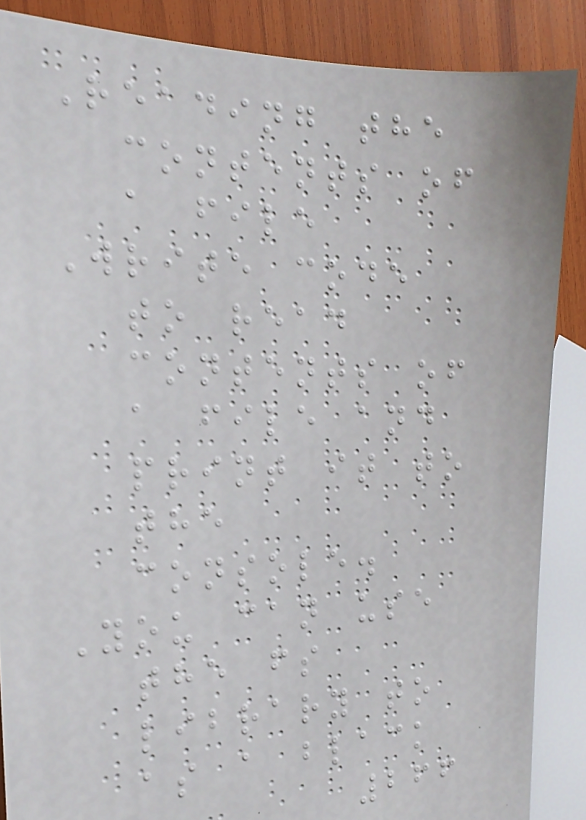Reading the
contents of
a file
Write code
to read
contents of
a file and
print it to
the
console.
You can use
the fs
library to
as a black
266
